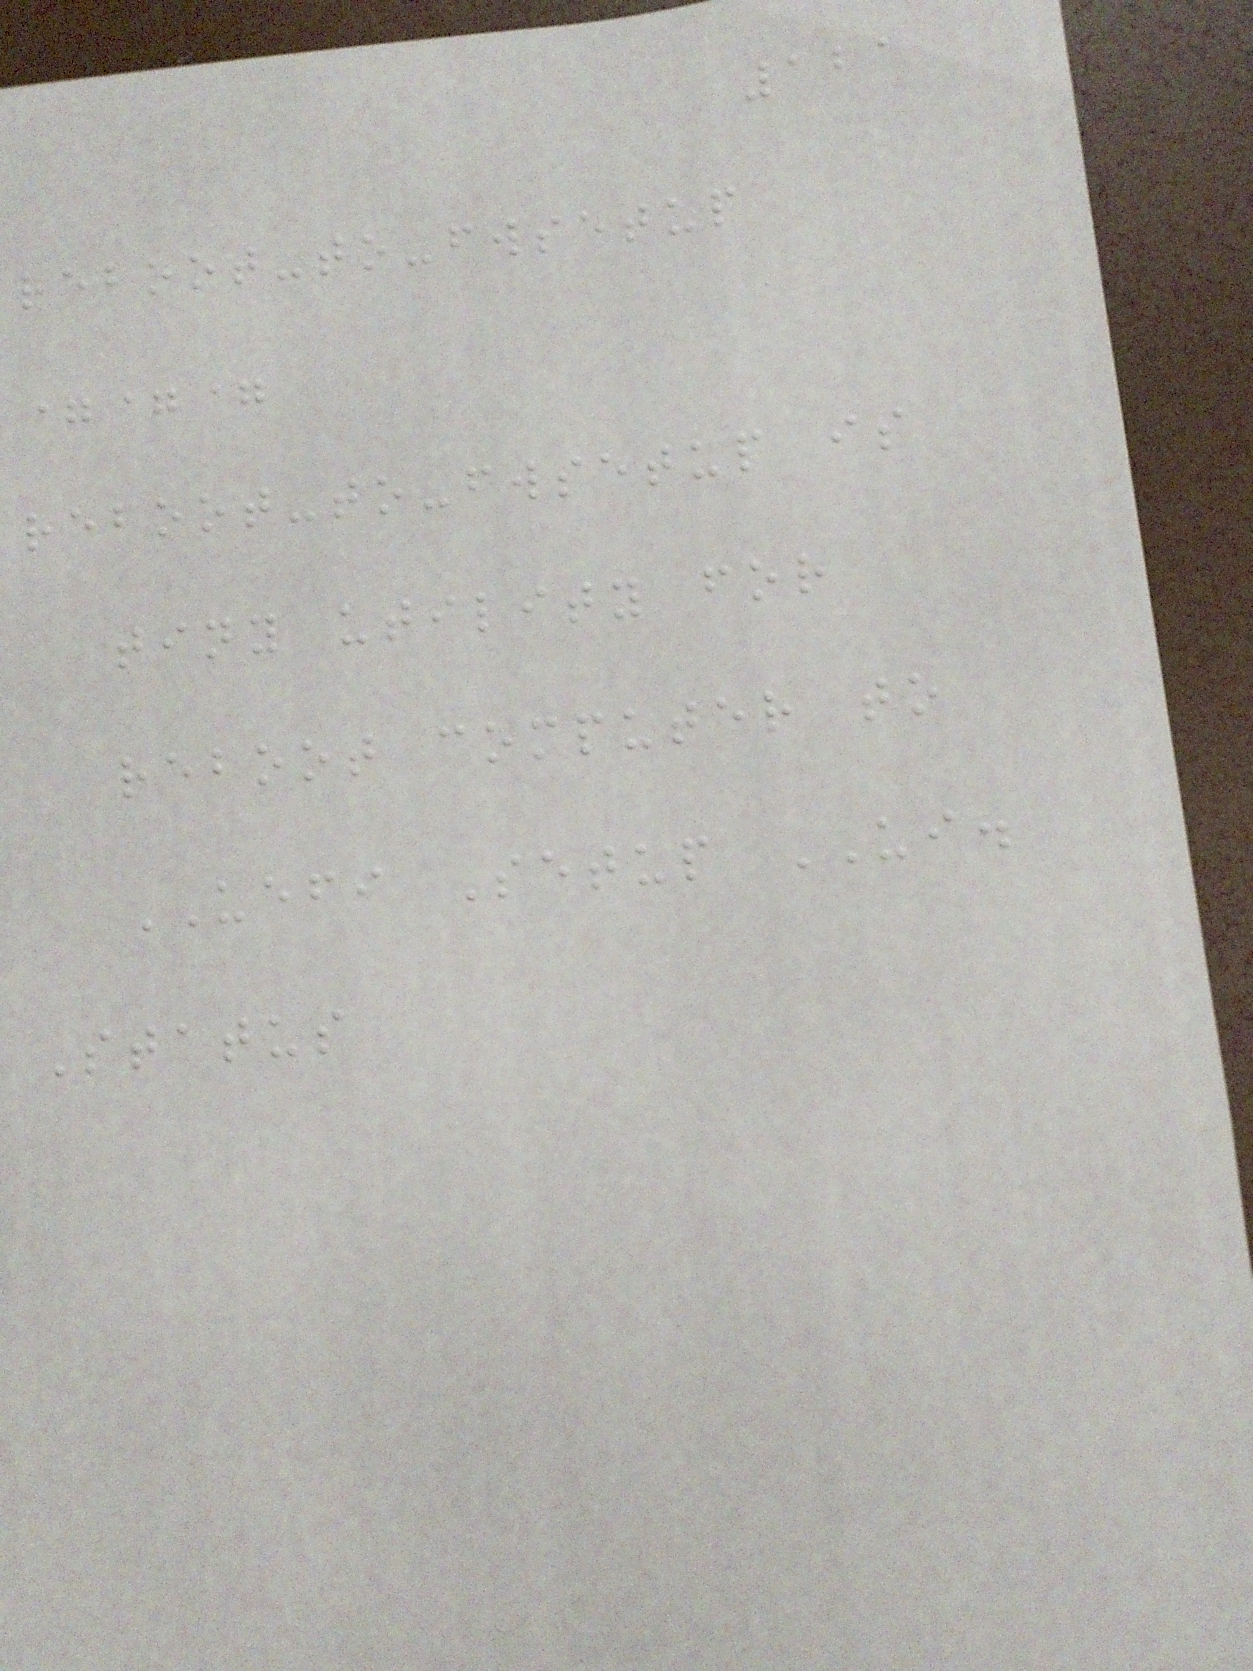121
reboot-to-fwsetup
===
reboot-to-fwsetup is
tiny utility for
reboot computer to
UEFI Setup UI.
Status
